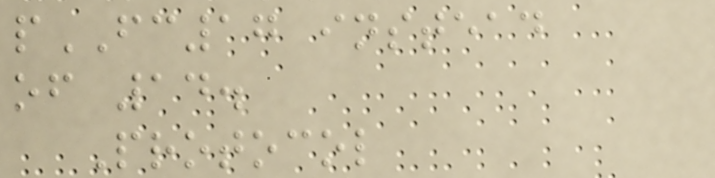pFC17 instead
of 14.
Protocol
